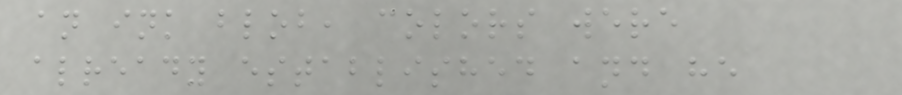an ink blob, colors were
already established and he
